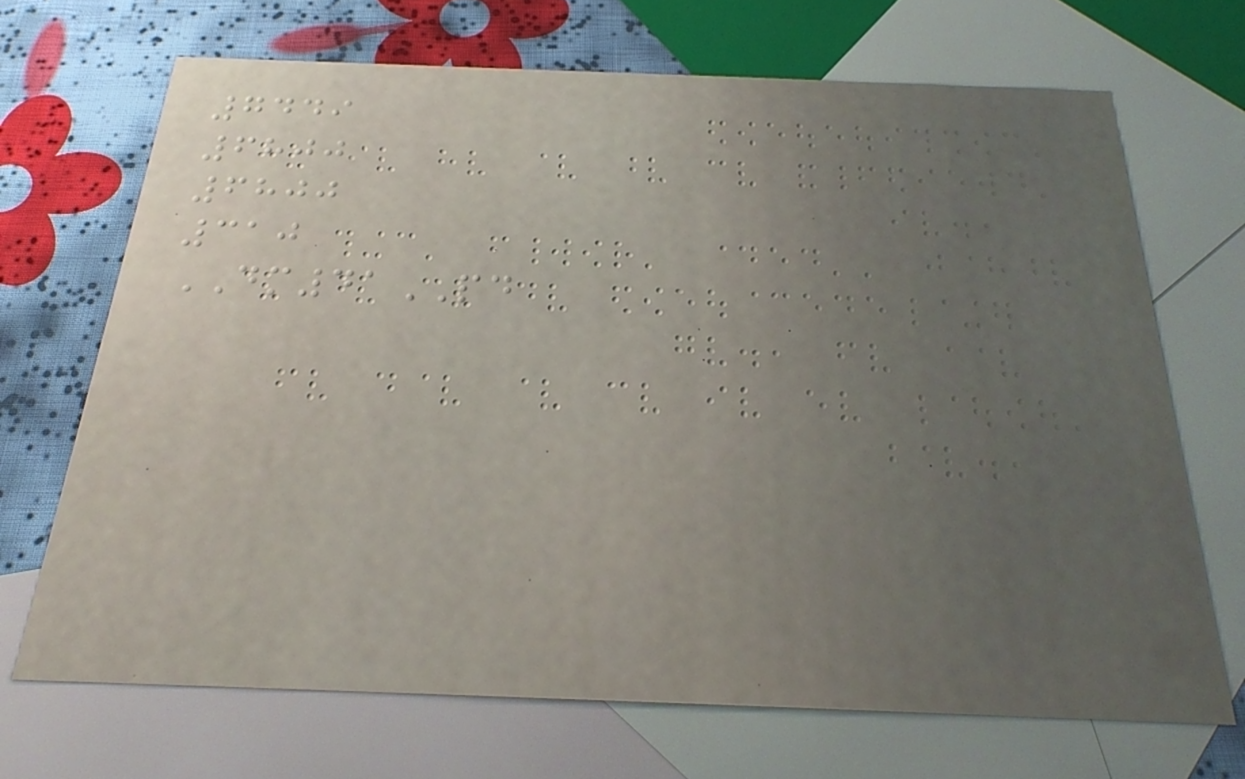7449
6800
6800
310
DM41PD
